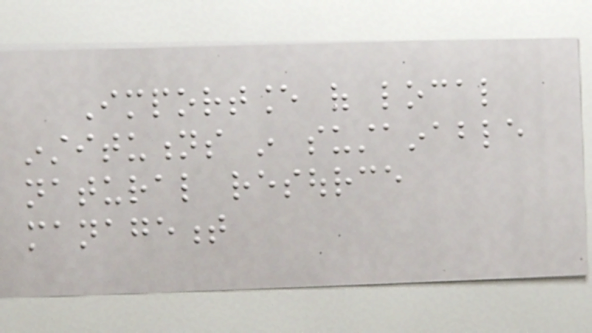Importance of local
institutions in sustainable
natural resource
management
